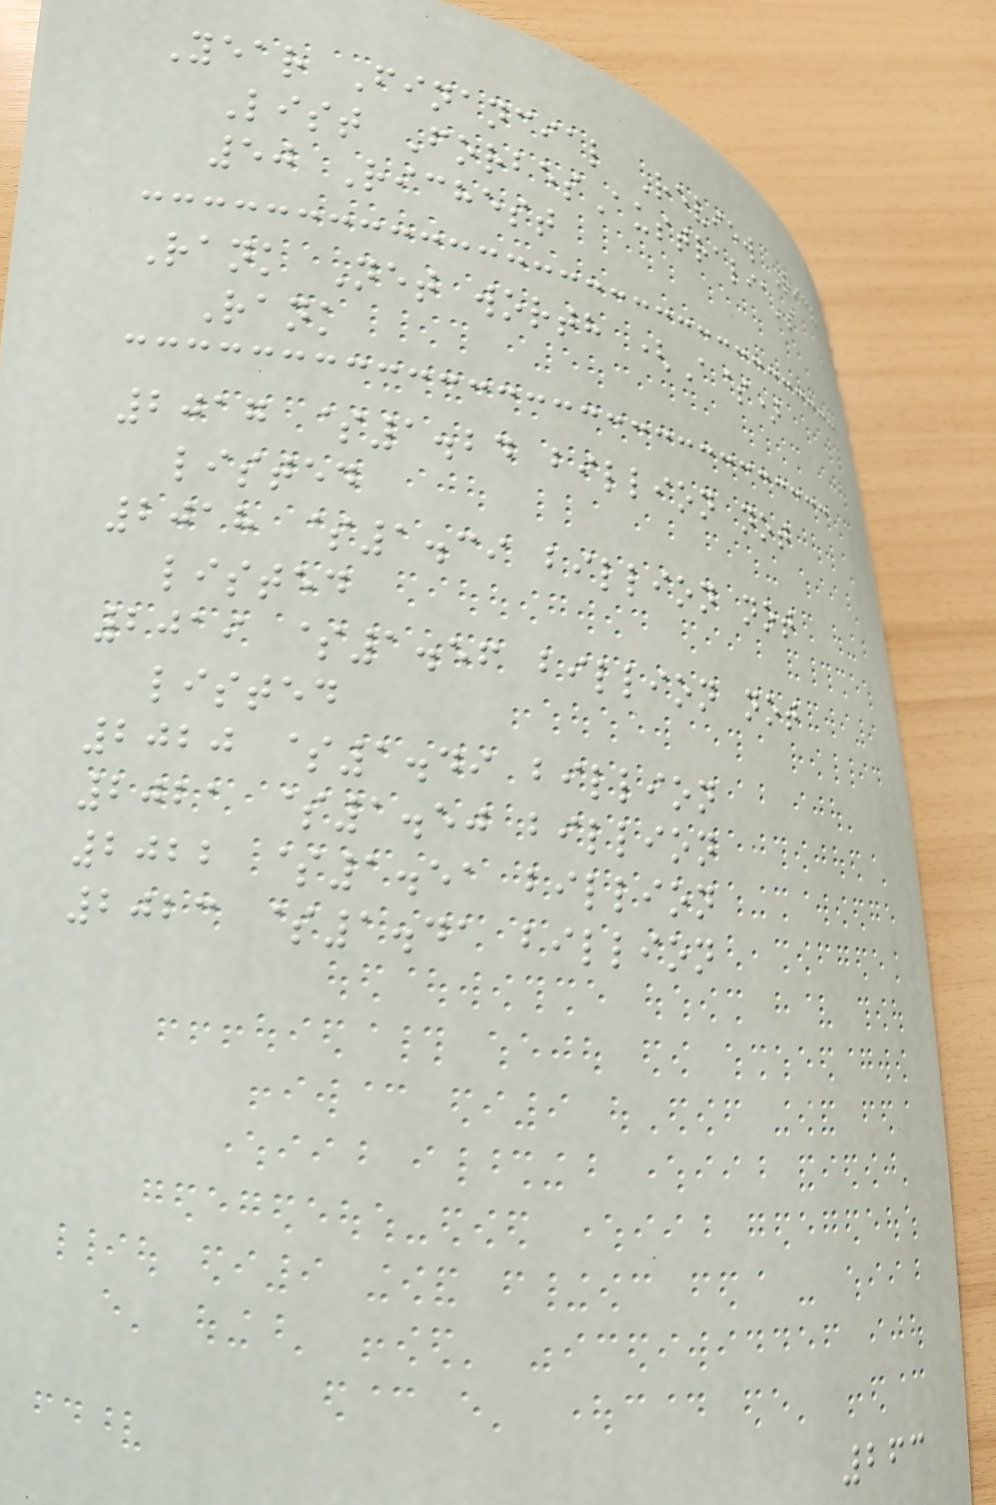Year Financial Review Rich
List ForbesAustralia's
50 Richest
Rank Net worth (A$)
Rank
2017 $1.24 billion not
listed
2018 $1.39 billion not
listed
2019 $1.56 billion not
listed
2020 $1.49 billion
2021 $1.50 billion
2022 $1.51 billion
2023 $1.41 billion
263
